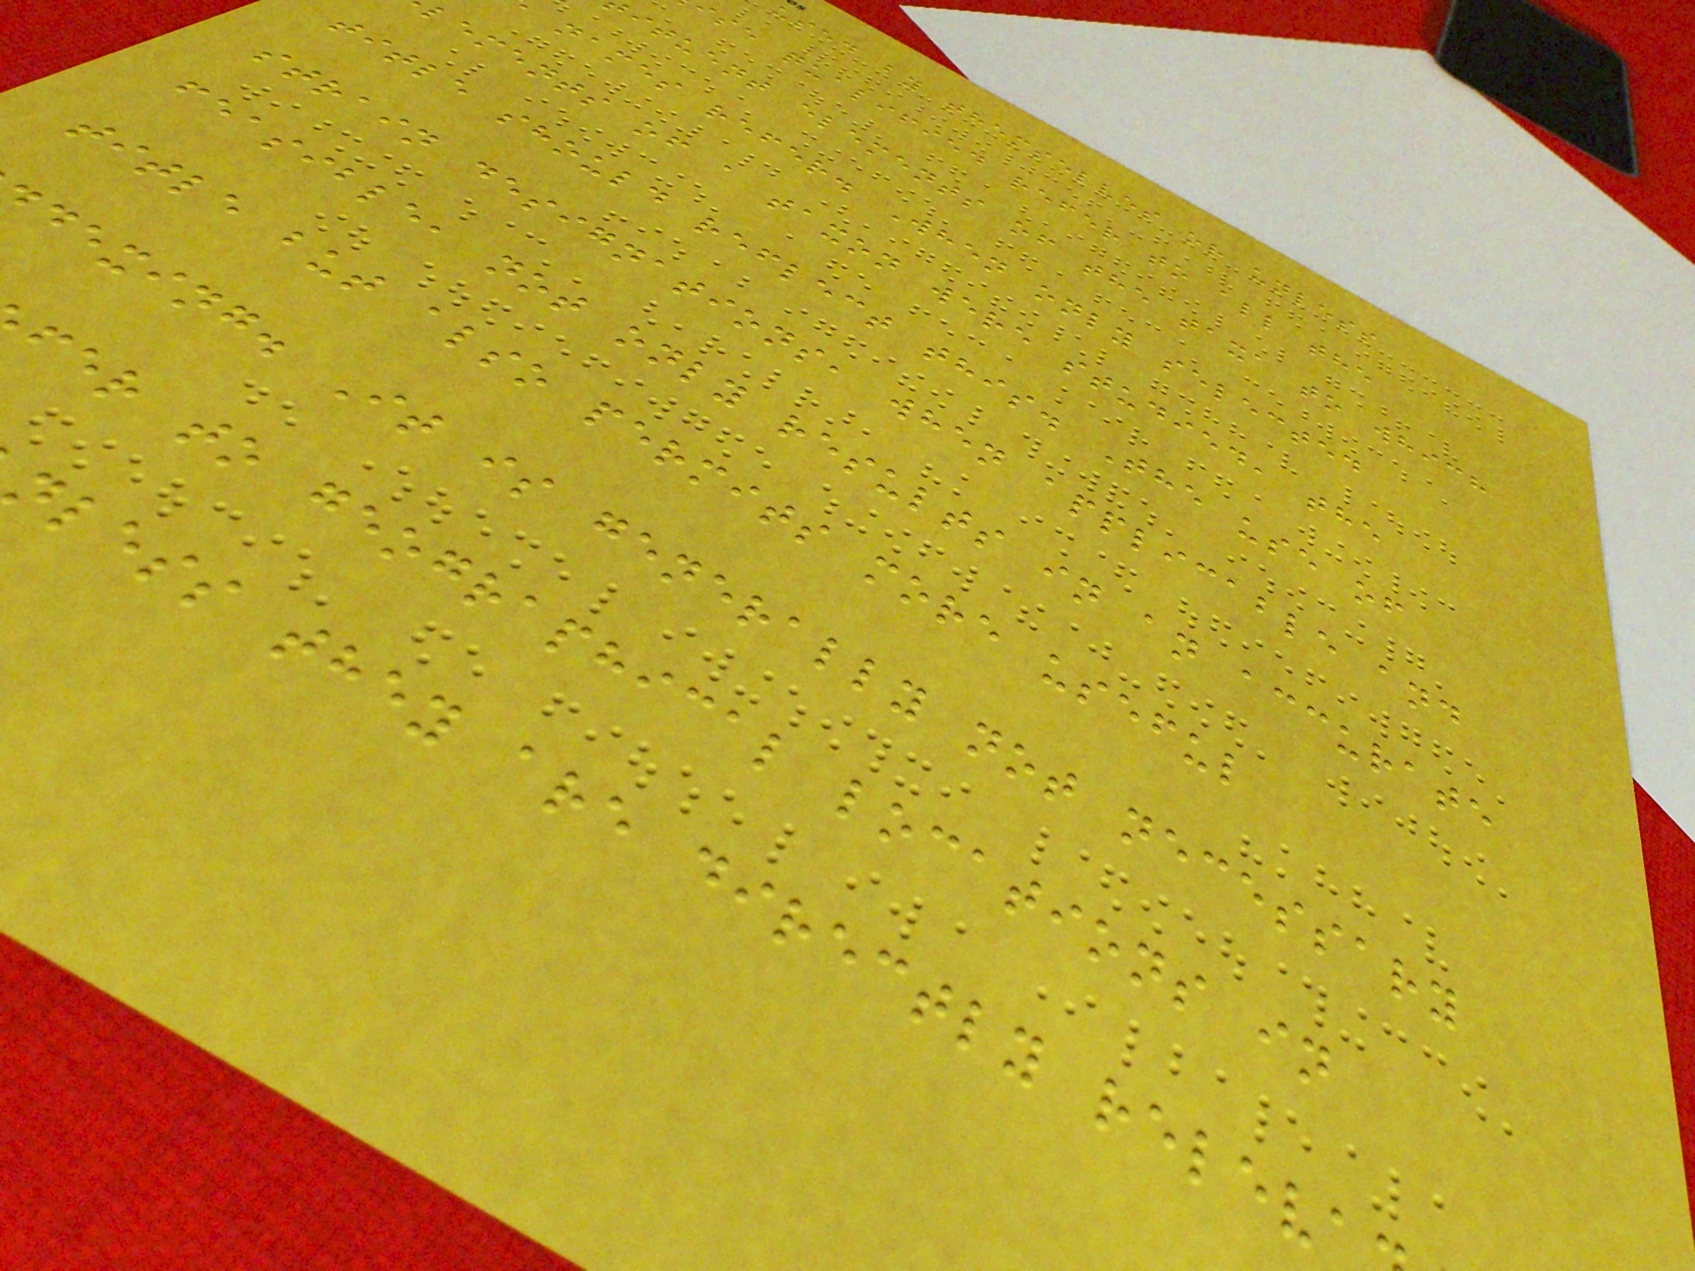used by themselves or unless
ise qualified refer to all the
ituent elements of the taxa to which
names refer. When only selected
lements of a taxon were studied, the
title should reflect this. The use of
strain designations, when applicable and
feasible, not only results in an accurate
title but also permits more useful
dexing. It is generally not necessary
fer to geographical locations in
nless they are directly relev
